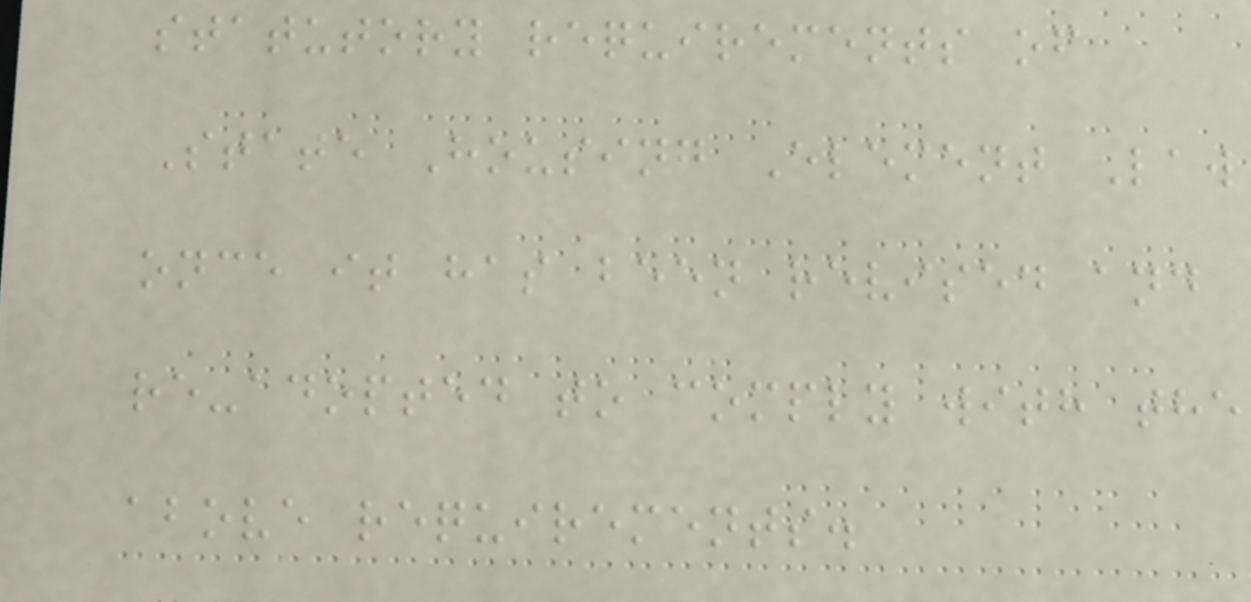statutory requirements of
State Housing Element Law
once it has been revised and
re-adopted to comply with the
above requirements.
